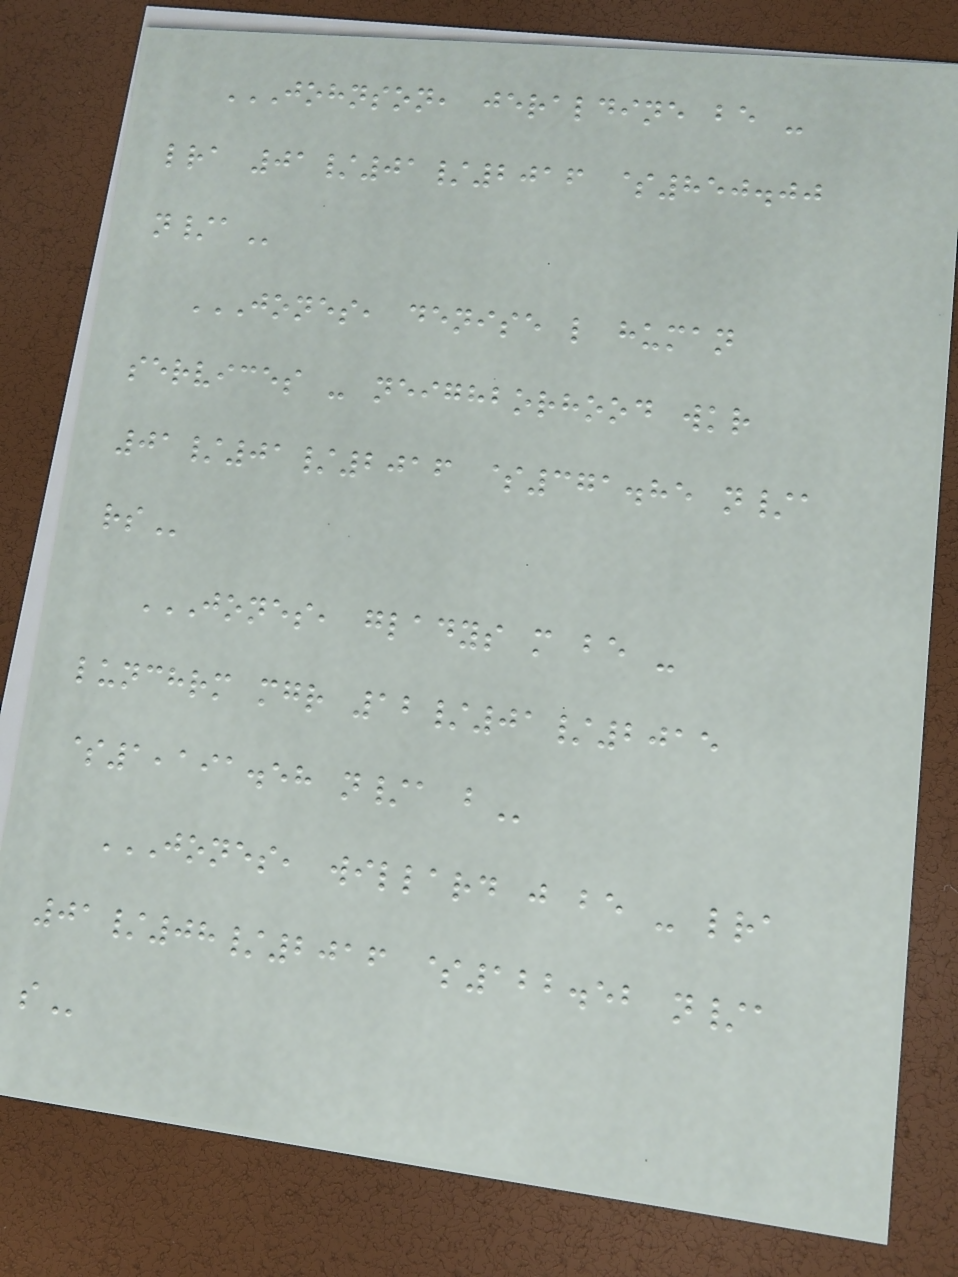JOHNSON, JERALDINE BE -
LRA 01/01/2016 $850.00
N/A
JONES, DENISE L HUMAN
SERVICES - NEIGHBORHOOD WKR
01/01/2016 $371.85 N/A
RS
JONES, GLADYS M BE -
LUNCHRM MGR 12/01/2015
$1,191.58 N/A B
JONES, WILLARD J BE - LRA
01/08/2016 $122.52 N/A
S
